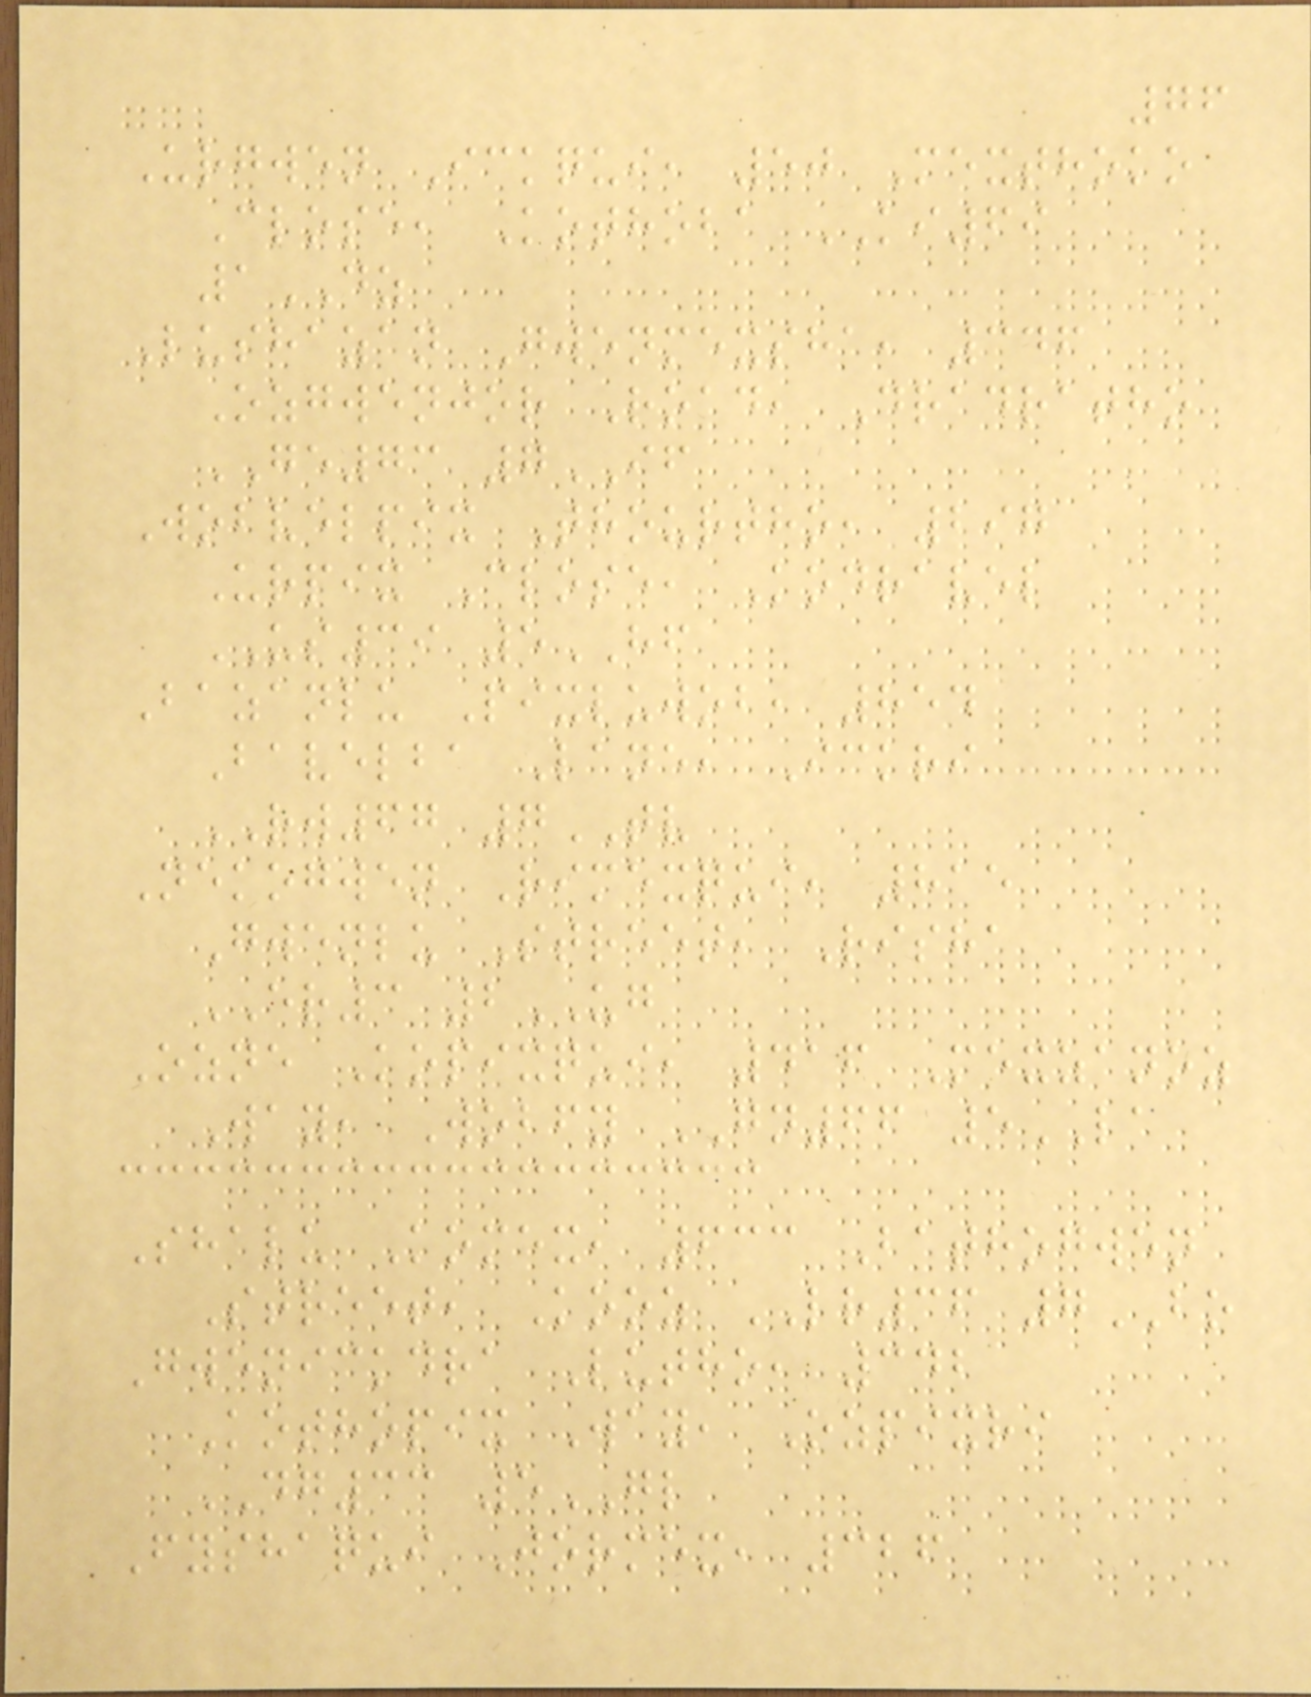76
Urgwen Ickqui, 50 Mexthoko
Close, Kothoba KI69
1DZ
Lushazan Gwenmexsha, 346
Ozgwenjor Road, Dradratho
GE73 7IF
Wobvelpix Thourtho, 297
Urpix Close, Kodravel
US39 5HF
Bazanlu Pixluwob, 854
Bavelba Lane, Ickri
RW67 7TV
Nekogwen Rimexqui, 815
Gwenlu Street, Risha
ER3 2UG
Ozne Kopixqui, 416 Mexzanoz
Way, Wobfy GN66 5LA
Shalu Komex, 633 Bathogwen
Street, Kooz LR36 7BO
Gwenickdra Lutho, 342
Kothopix Way, Ozpixri
DG33 5GL
Fyshaqui Jormex, 326
